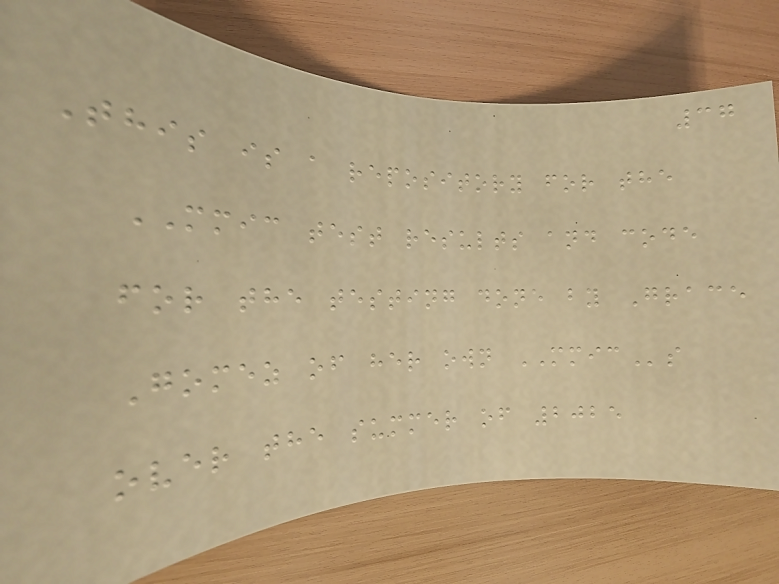37
This is a repository for the
MMIC test results and code
for the testing done by Grace
Gomez of her own MMICs
over the summer of 2025
